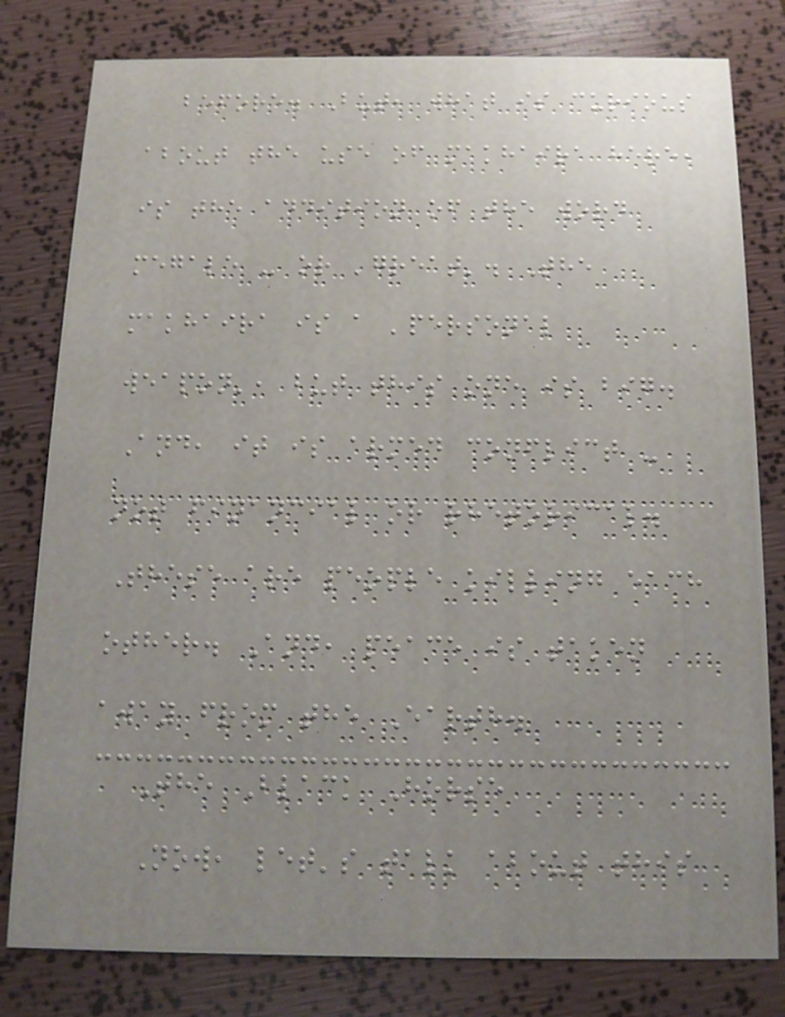before. But, what is curious
about the use of makhaira here,
is the addition of the word
megale - or 'great'. The
makhaira is a 'personal
weapon', but this one is big.
And, it is armed conflict -
not financial or rhetorical.
These are people killing each
other. And, peace is taken
away from the Earth.
The Black Horse
Now, let's talk about this
